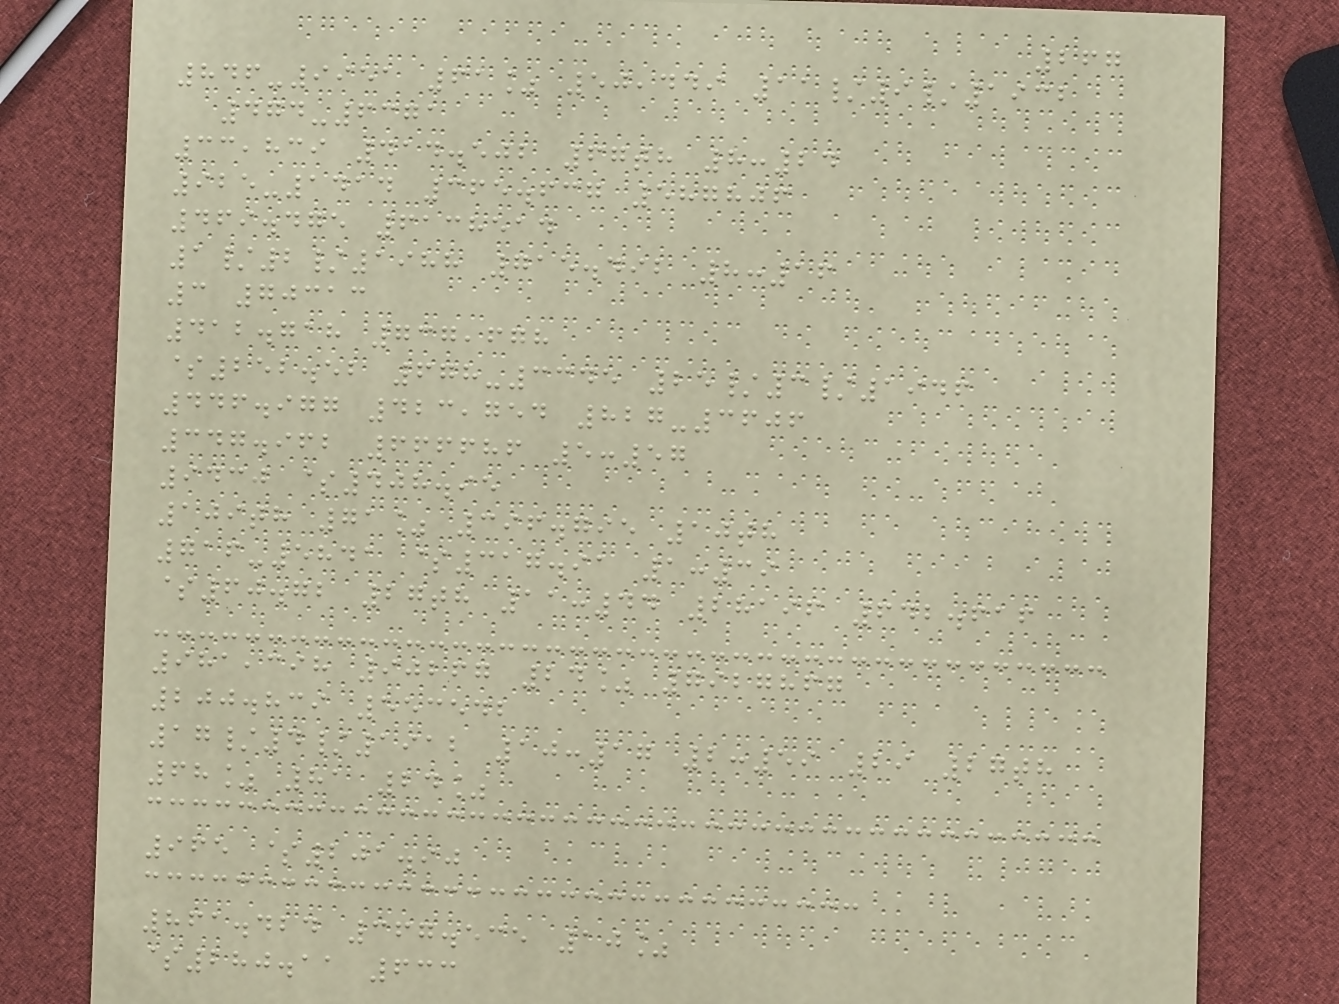267
846-9951 61% 50,449 11/9/1932
474-6371
33,839 414.502 67th 8:24
925-1414 365.637 587806
469.475 6138514
1/2/1988 715.492 8:16
3 70313
412.718 737,678
$252.52 678-3345 25/3/1946
446.977 423,754 827-3606
347.962 666686 5:57
9430 $408.95
109th 71% 396.795 10th
716-5841 $317.91 1:39
$60.72 27th 11:44 28196 642.616
981,398 90267 24% 7927867
200.839 553542
17/4/1912 10:17 2:59 29 27th
68% 81 24%
965 $201.90
861.424 367.535 10%
$280.11 633
